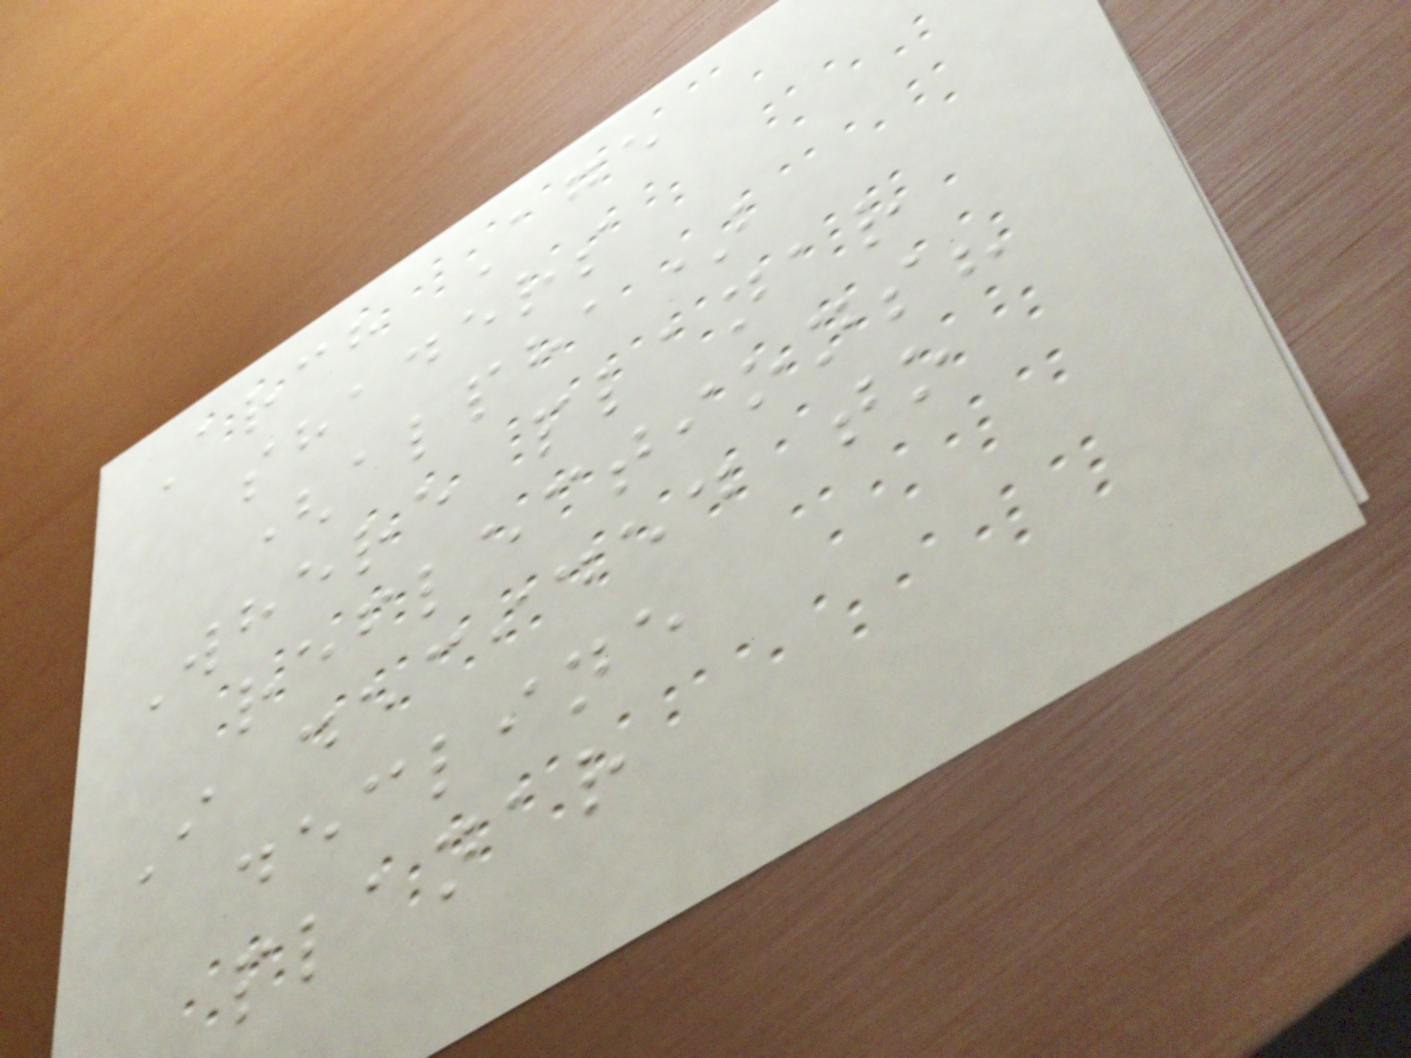Arch Age
shaders
(alpha)
Where planar
reflections?
I decided to
decline
planar
